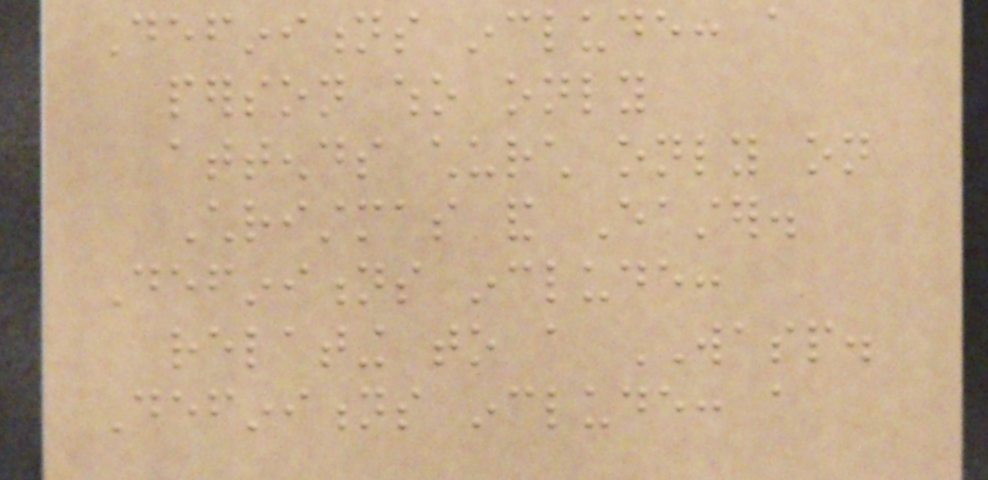Definitions include: a
person who only
attends church only on
Christmas and Easter.
Definitions include:
relating to a WASP.
Definitions include: a
